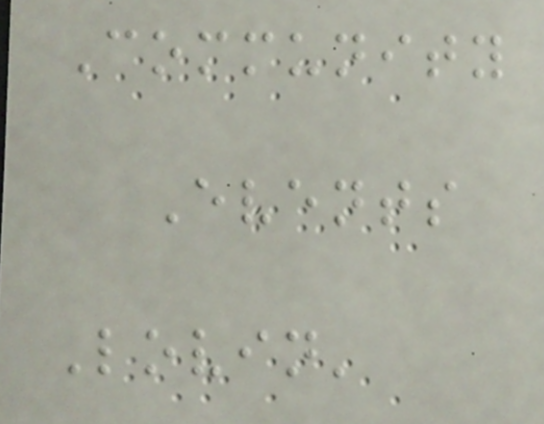Community
Events
Lovin'
